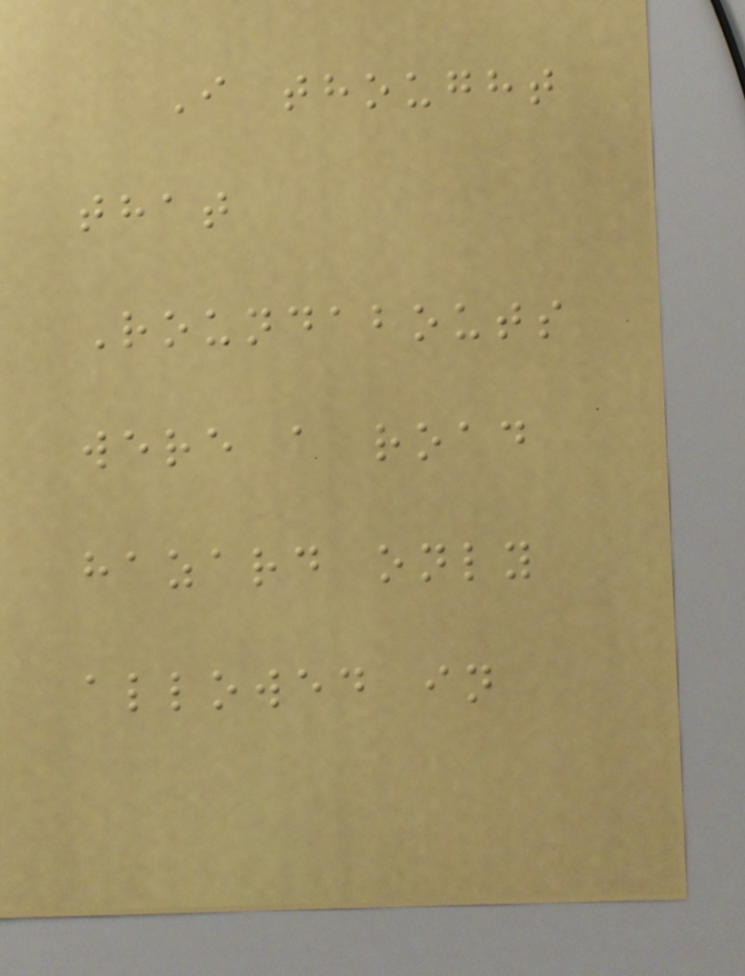I thought
that
Roundabouts
were a road
hazard only
allowed in
